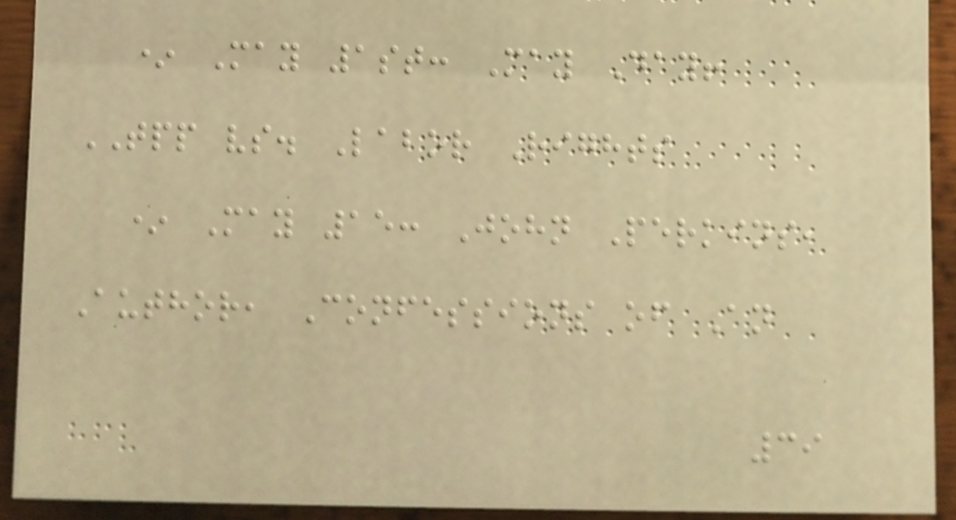* May 1st: May Day!
TPP vs. Labor Rights
* May 15: John Perkins,
Author, Confessions of An
39
